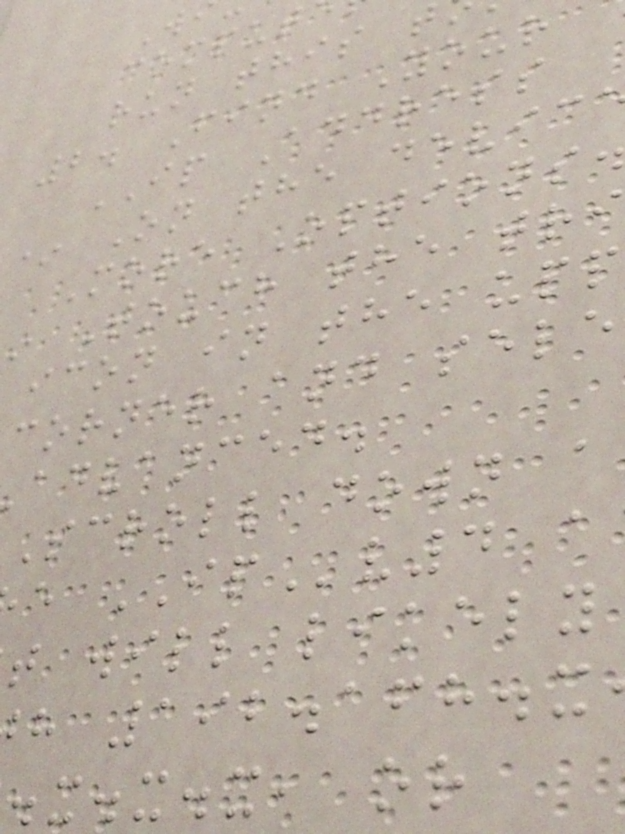run this t
2. Find Your
IP Address
* On the devic
More Options
Touch the tri
icon in the upp
corner and sele
advanced.
Scroll down a
e IPv4 a
t will likely
h 192.168.x
.x.x.x, or
